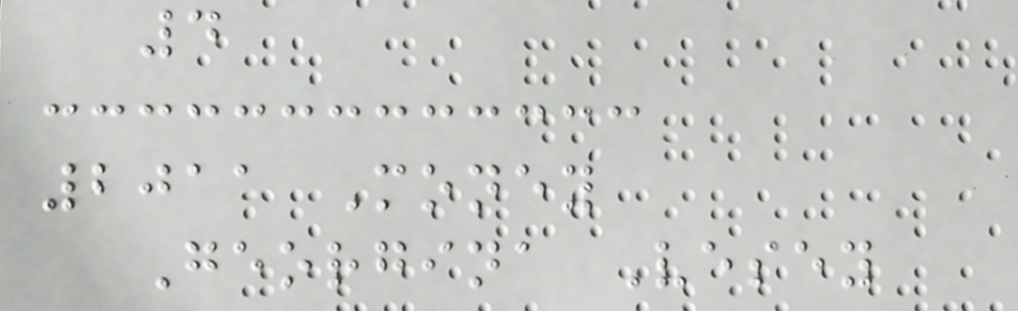4
2011 Money
Georgina Vesey
